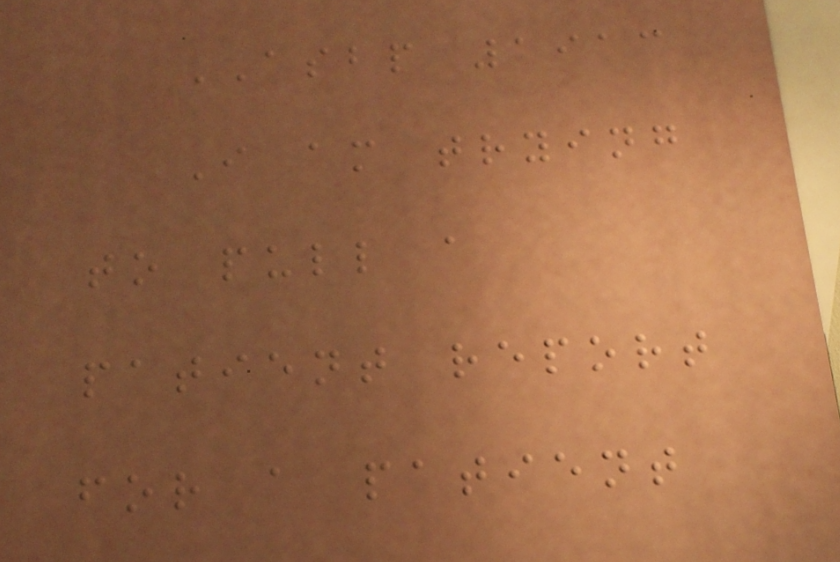ASBP 1913
I am trying
to pull a
patient report
for a patient
